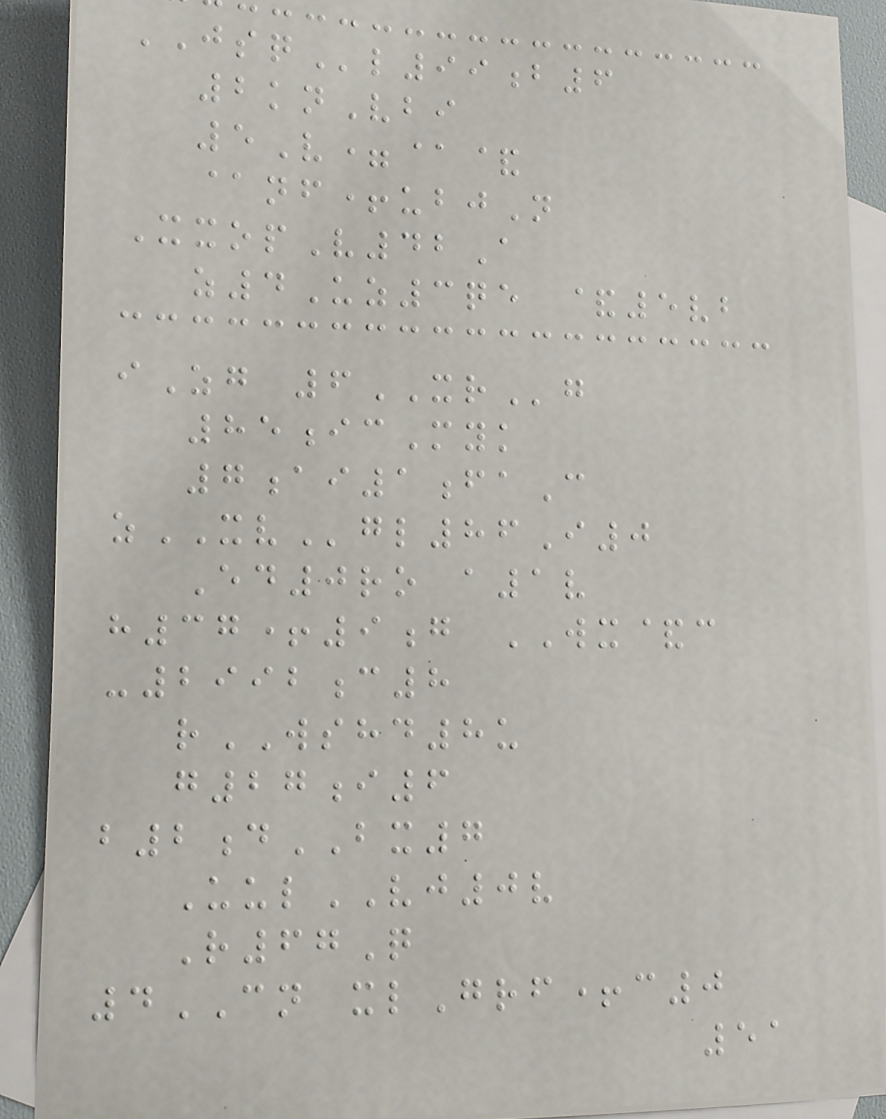JSQl99b6
2knVbi
5V=@&
@nf+ubjN
XxopV42A
z4Uz3qe &5vb
iZg 6XRg
85icMyk
7ai1faC
zXVgl86I0
Ed0ro a1v
h37+9g WX&c
-2992c8
rWSHD8u
g27i6
b2dBX7
UulVJ0v
R67Q
4CN xlGrf+c0
51
